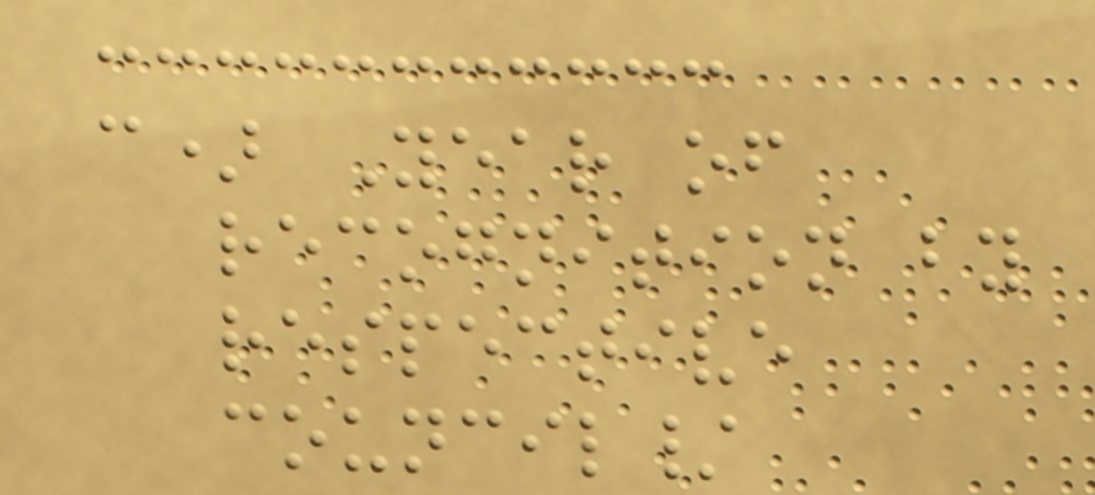c) Year of
recognition by
respective
council/
